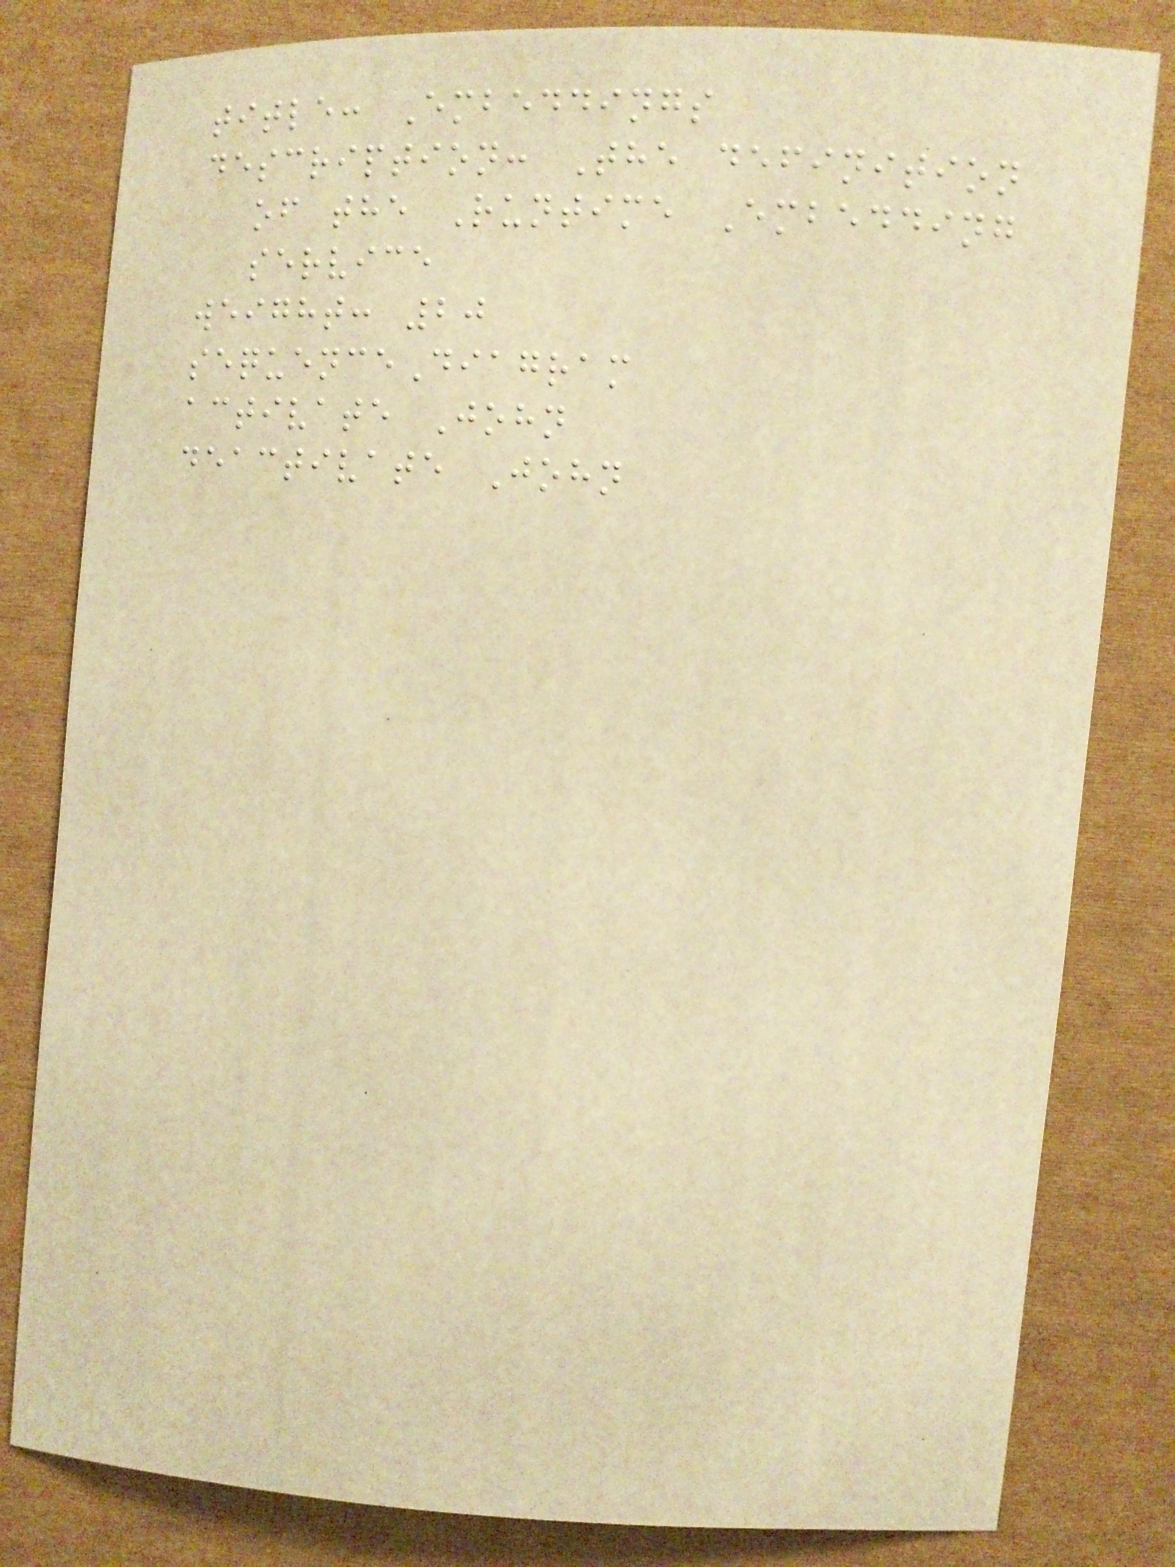title: Embeddings
description: The definition
of the Runtime Embedding
service
weight: 20
sequenceDiagram
activate John
deactivate John
